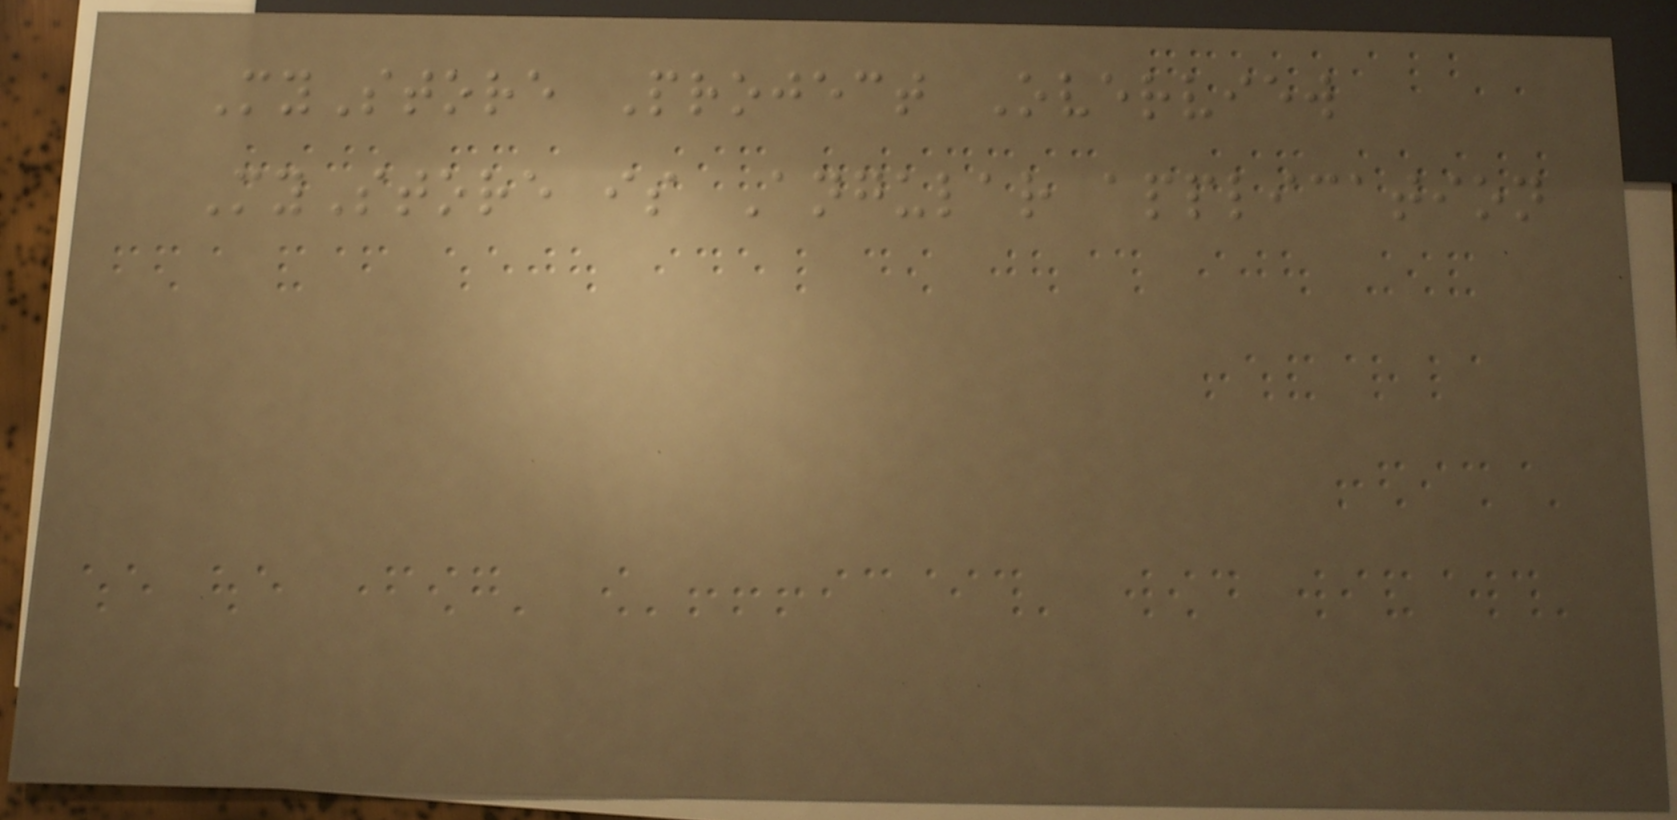MyStore Project Overview
MyStore is Angular application
